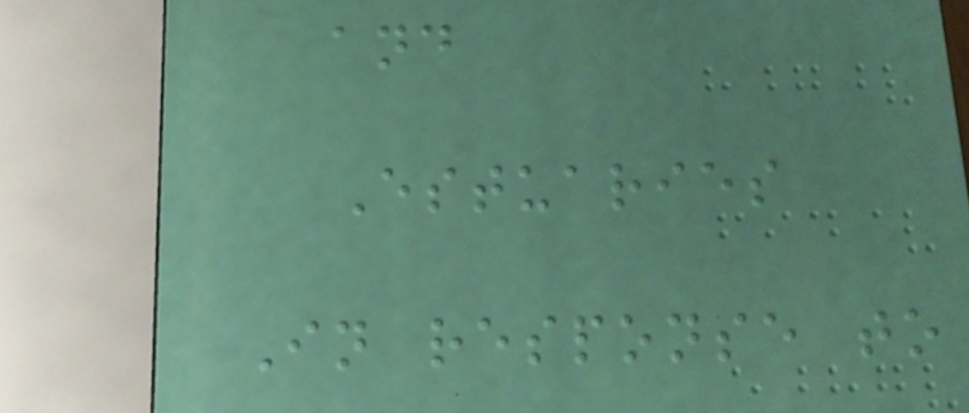and
Estuaries
In response to
